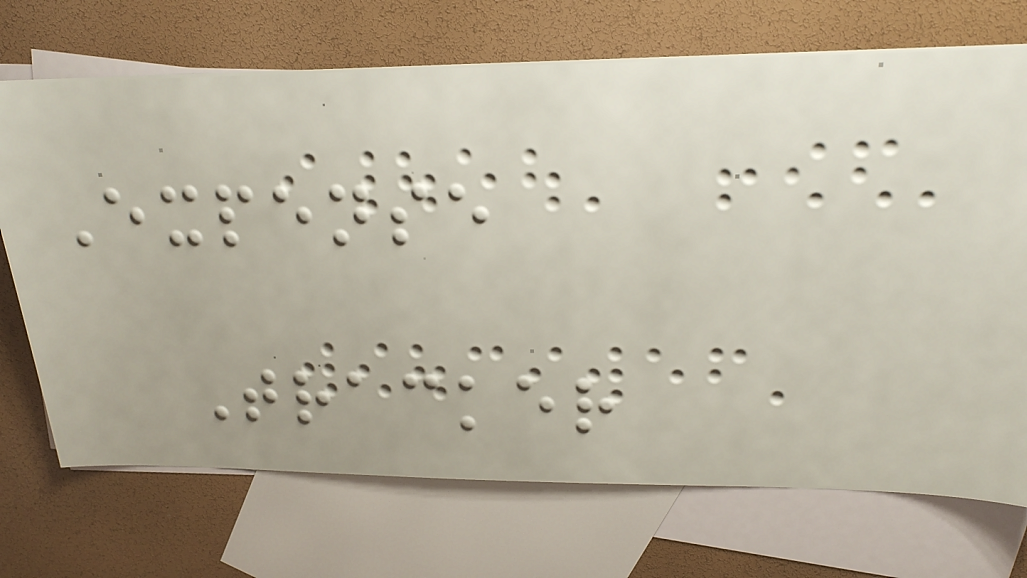Expense
Tracker
